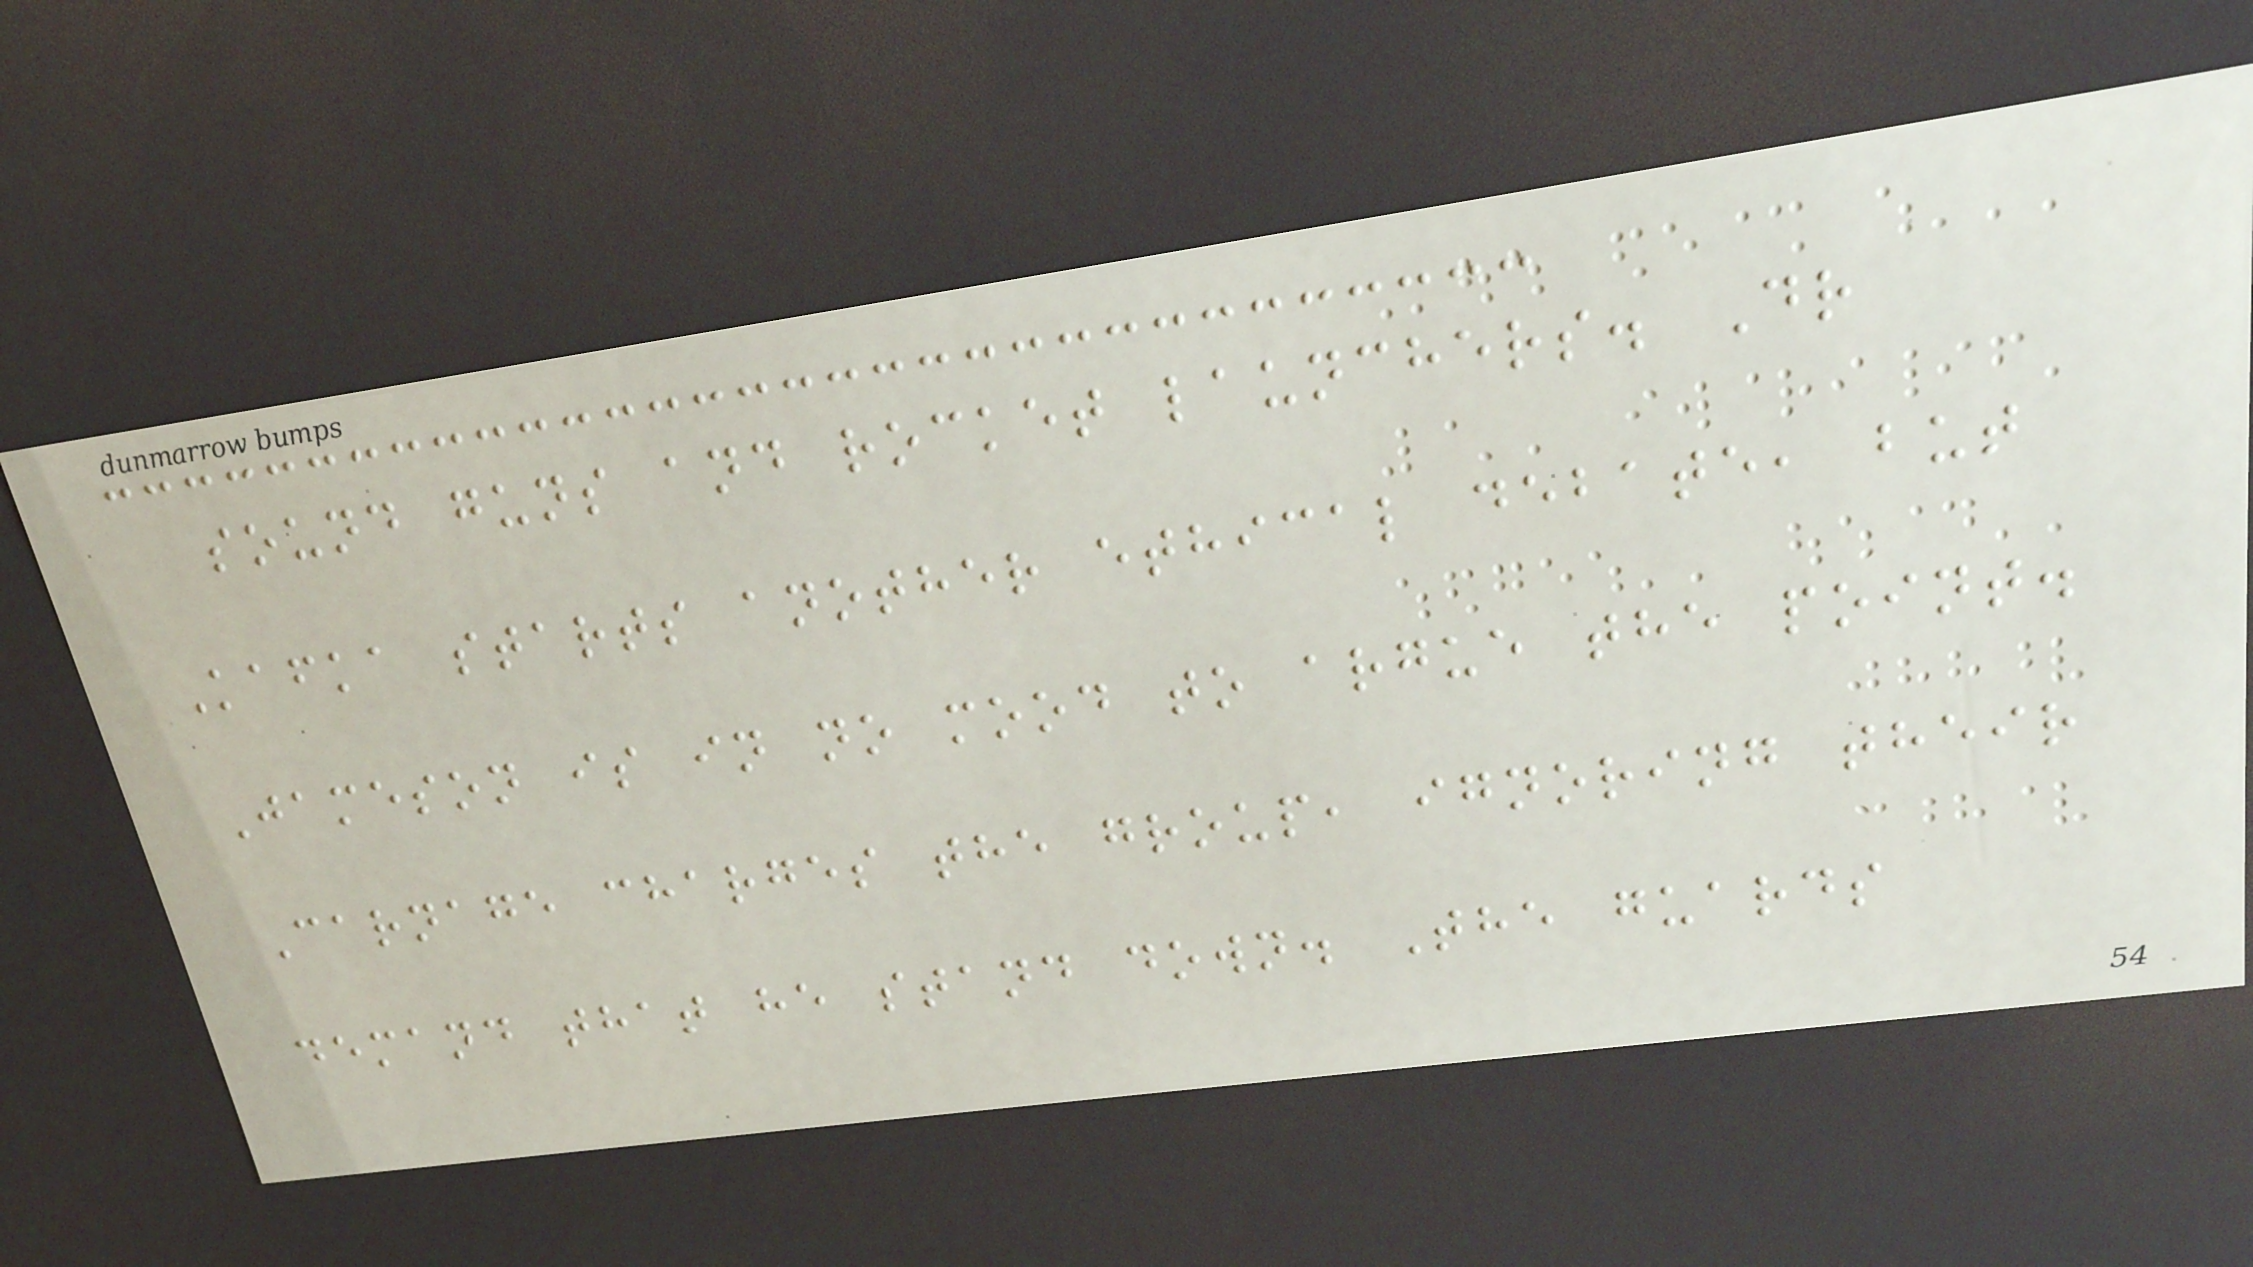sound guns and rocket launchers. Dr
Kafka starts another ethical debate, but
Jameson is in no mood to argue the point.
Carnage charges the group, ignoring their
demand that he stand down. The guards
